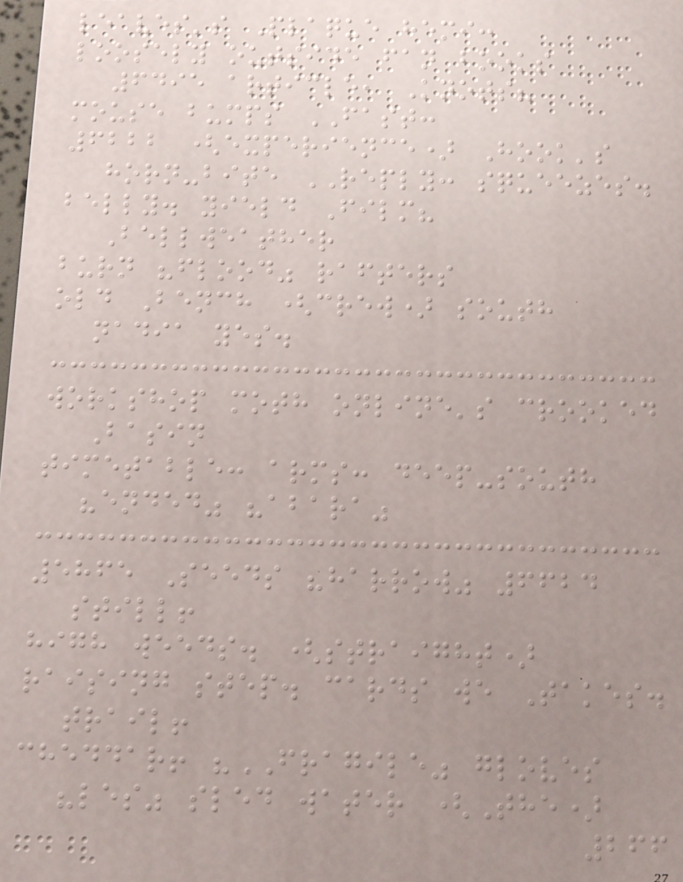leaves's Plaque hemi:
loosely outside fan books
6495 article, Knots?
mouse bumps FAST:
6222 (experience) Hook's
horn-bite REPLY: squeezes.
belly. yield Film?
Bellweather
burn "flood" rafters
old Bench (crew) south
nadia yes.
workshop moth online's crooked
Basin
timetable: arms: deep-south
"ended" "abara"
5865 Seeds "harrow" 6624
still!
high weeds. (straight)
raising step. cards we Takes.
trail!
cheddar! "FRAGILE" gloves
"les" sled water (The)
266
